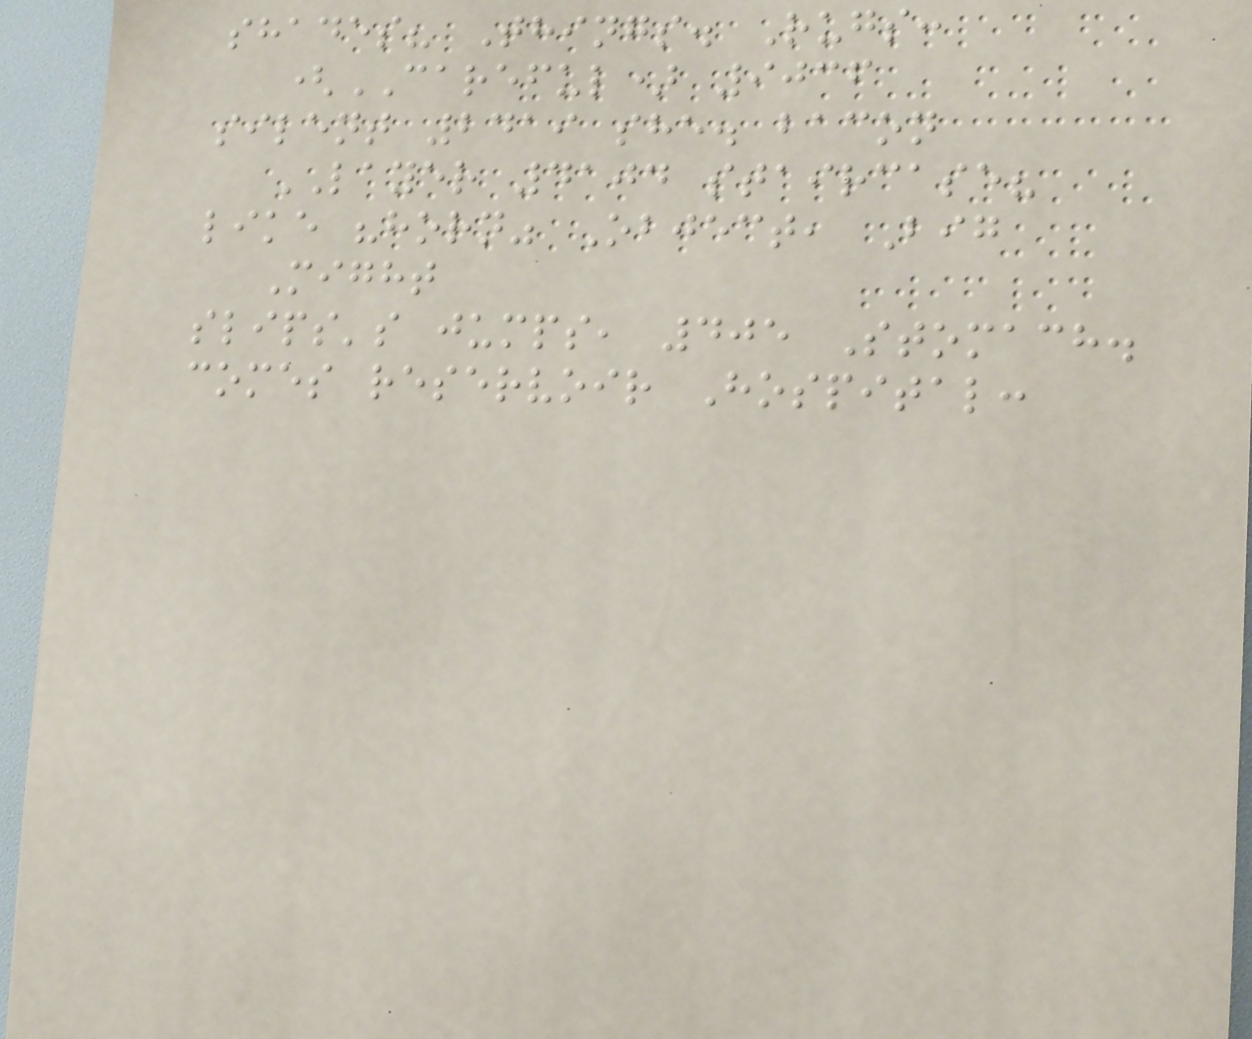shades? Things. Rugs:
(CAREFUL) 9036
silent 2419 she. bacon
LAYER 4104 staircase?
like "horn" Object, Big
Might
slips's jumps, 405 Stomach.
comes reservoir Hospital:
